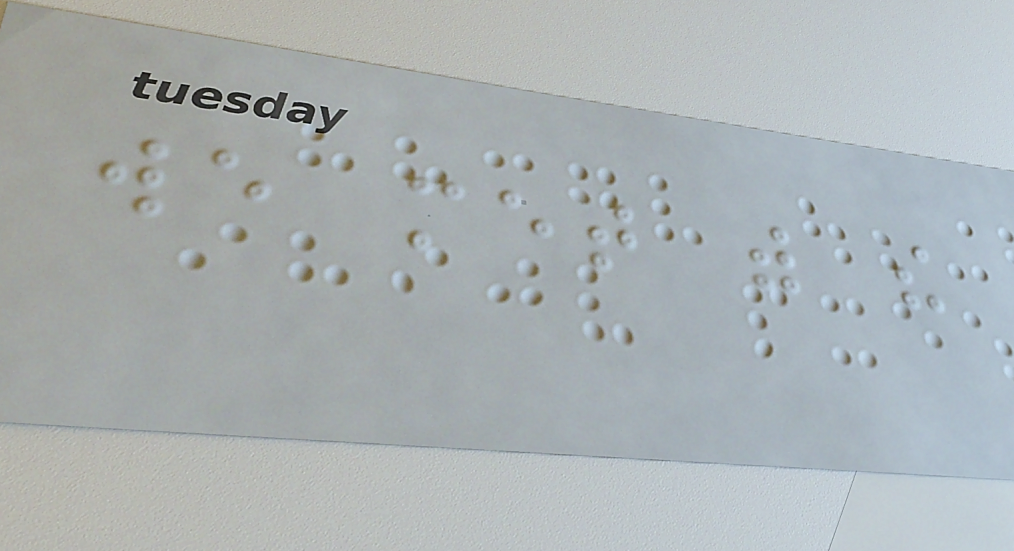we met with the
